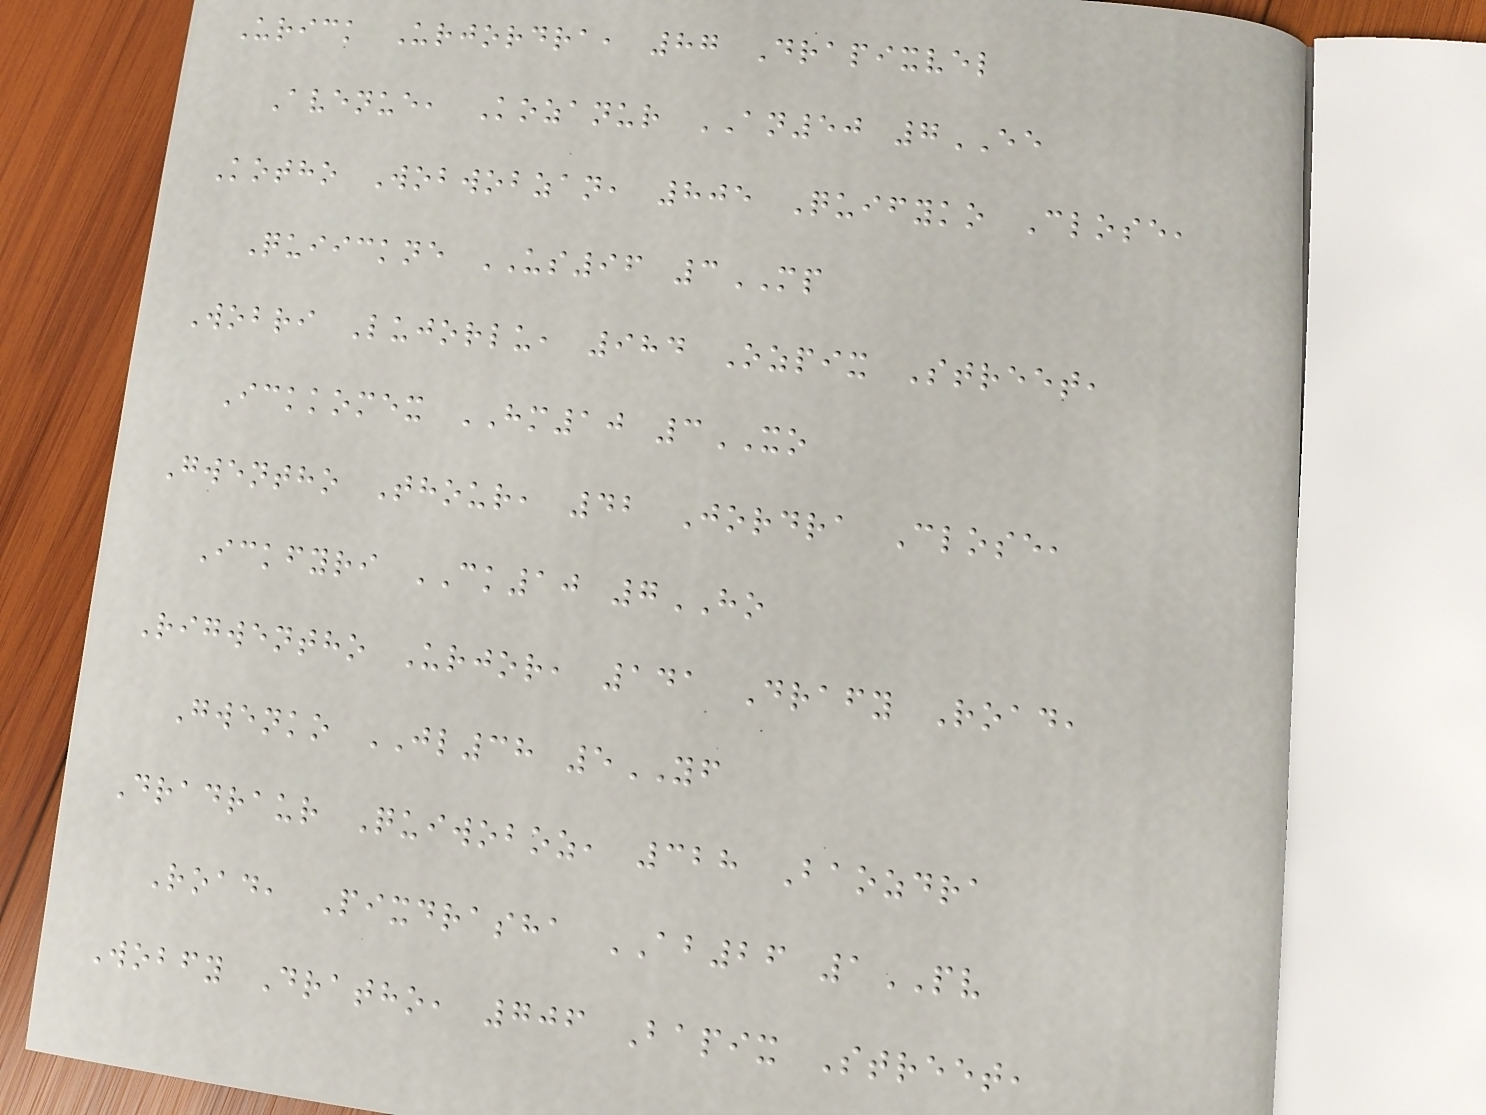Urick Urjordra, 87 Drapixvel
Avenue, Kozanur AN50 7EE
Kotho Wobwobzan, 805 Quifyko Close,
Quiickne US96 3MP
Wobri Lujorlu, 984 Ozpix Street,
Ickkomex HM10 3XO
Gwentho Thour, 42 Jordra Close,
Ickfyri CK10 7HO
Rigwentho Urjor, 141 Drafy Road,
Gwenko JL38 5YF
Dradraur Quiwoboz, 328 Baozdra
Road, Pixdrasha AB26 1PV
Wobfy Dratho, 706 Bapix Street,
